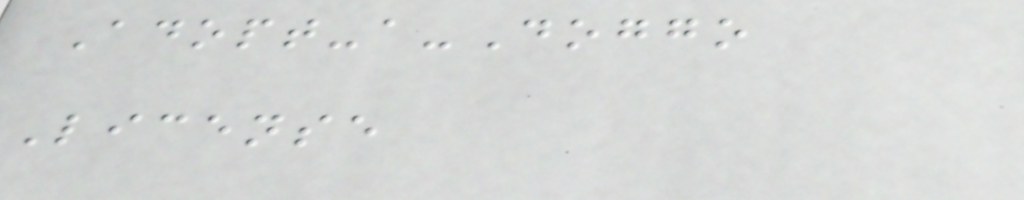Adopt-a-Doggo
License
